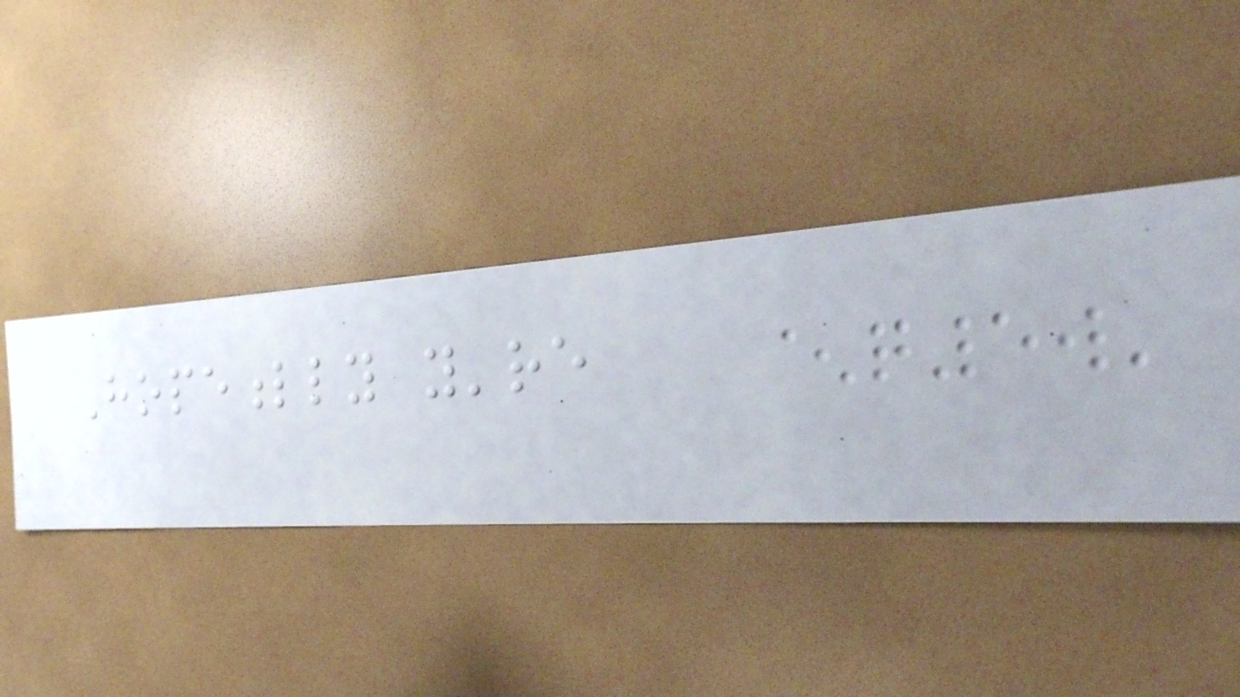Hopefully you're
